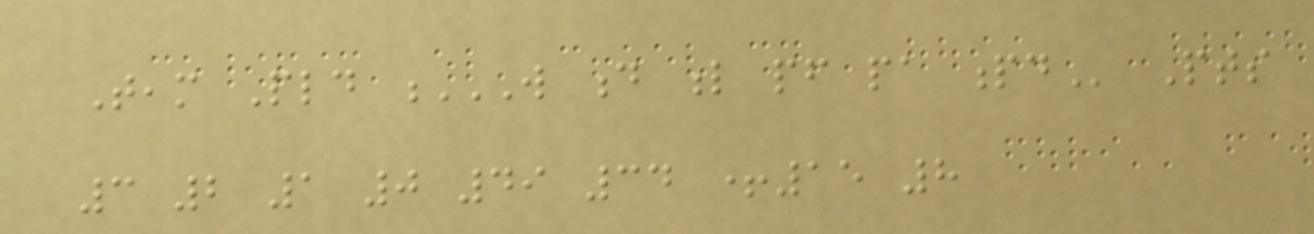Team Pld W D L PF PA PD Pts
3 2 1 0 49 34 +15 8
